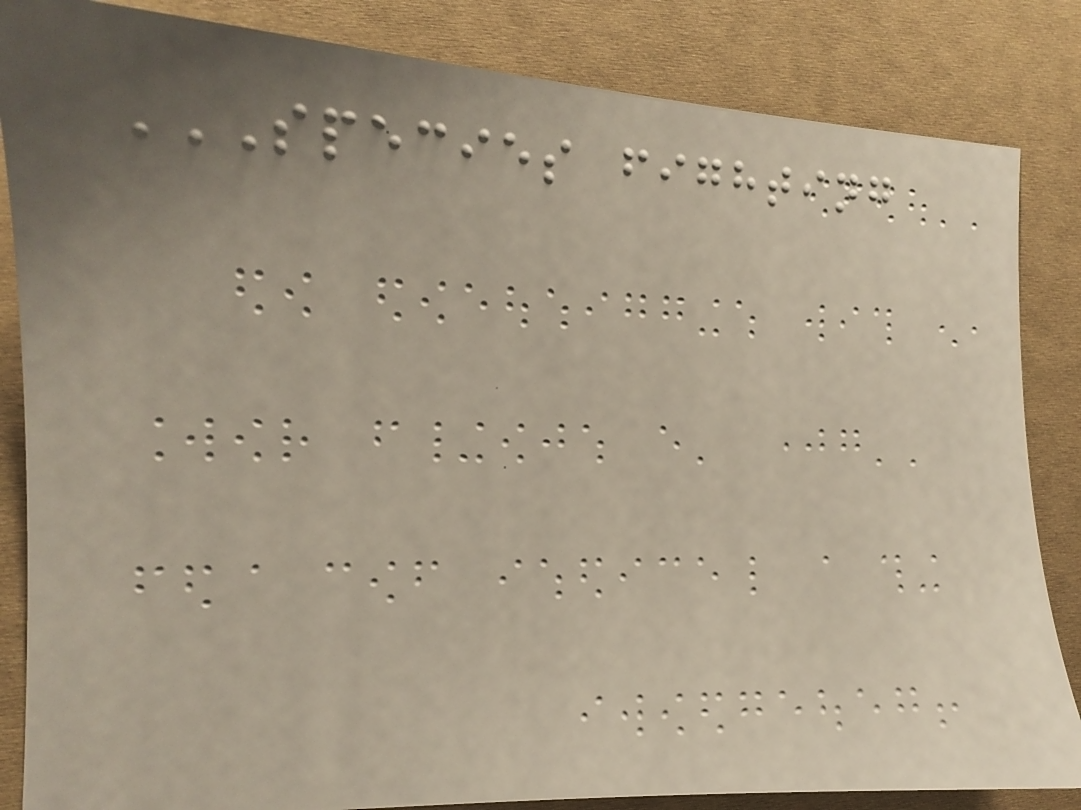SPECIES FIGHTING
